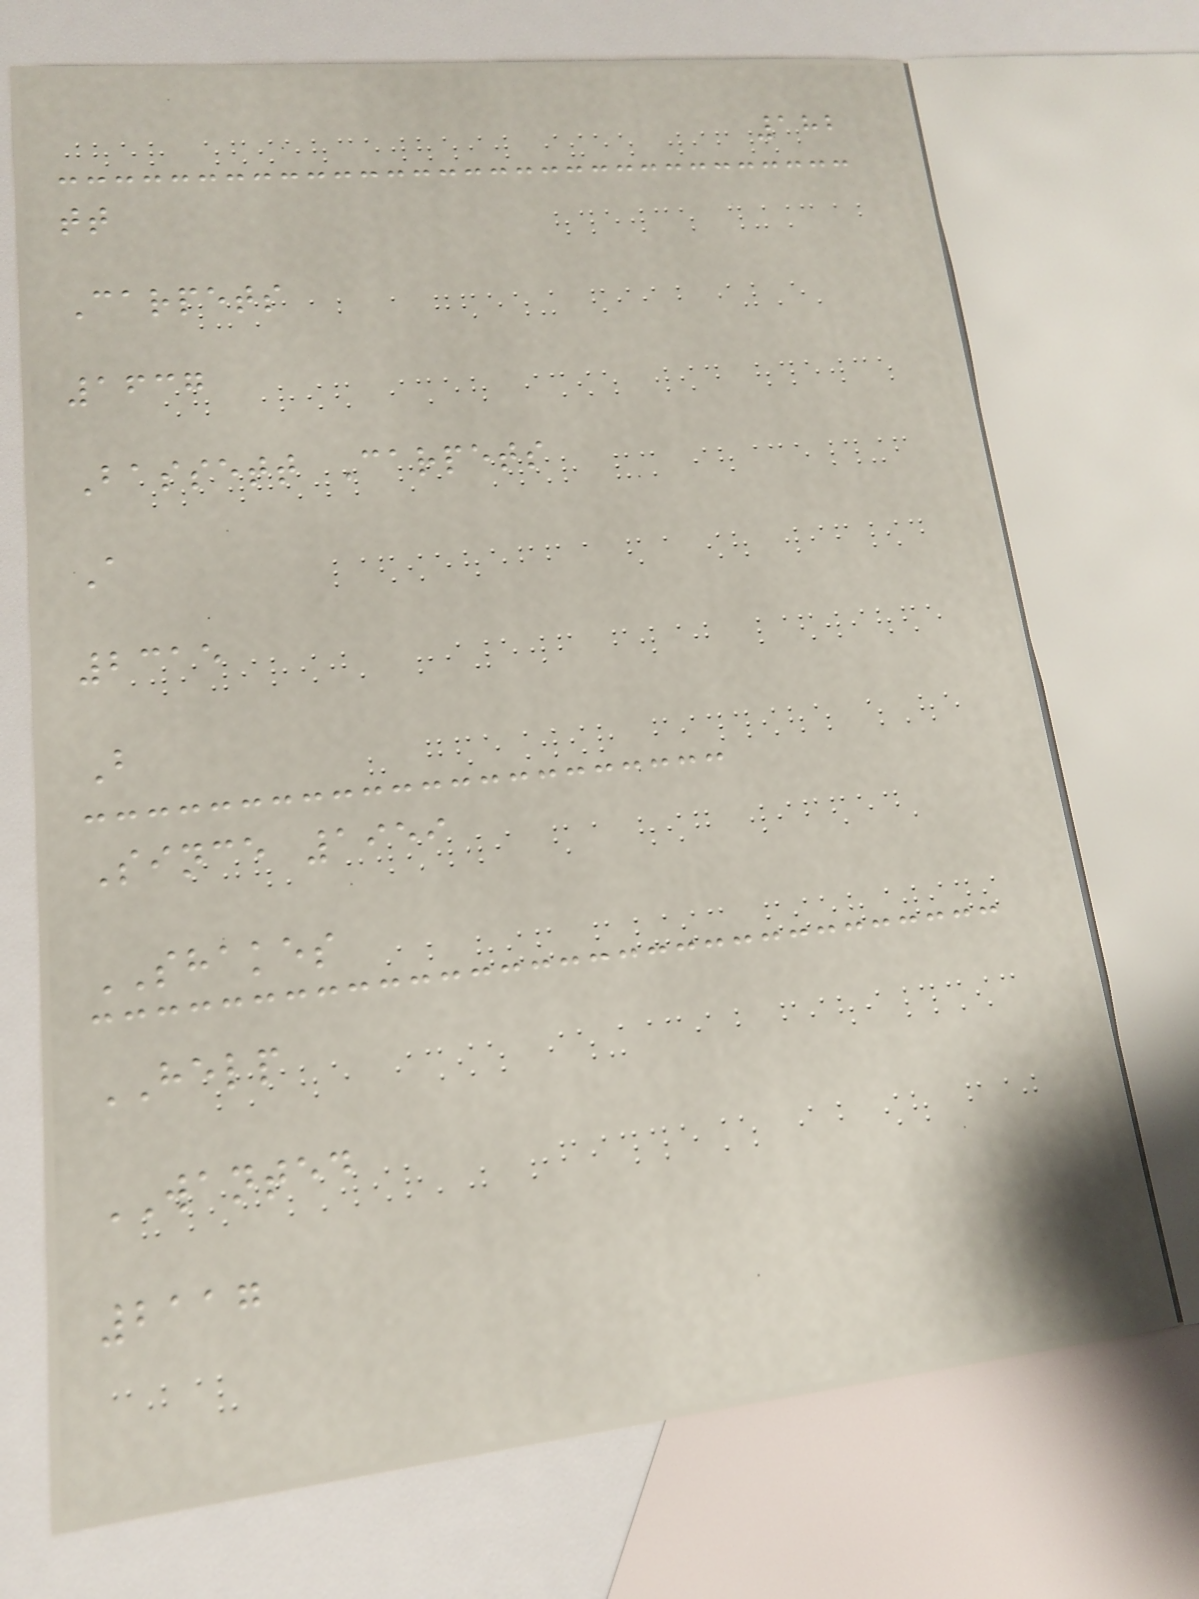182
tt
Carpets
1637
Bassett Carpets
A
2315
B
Since 1959
SHAKES
HELP
WANTED
2117
